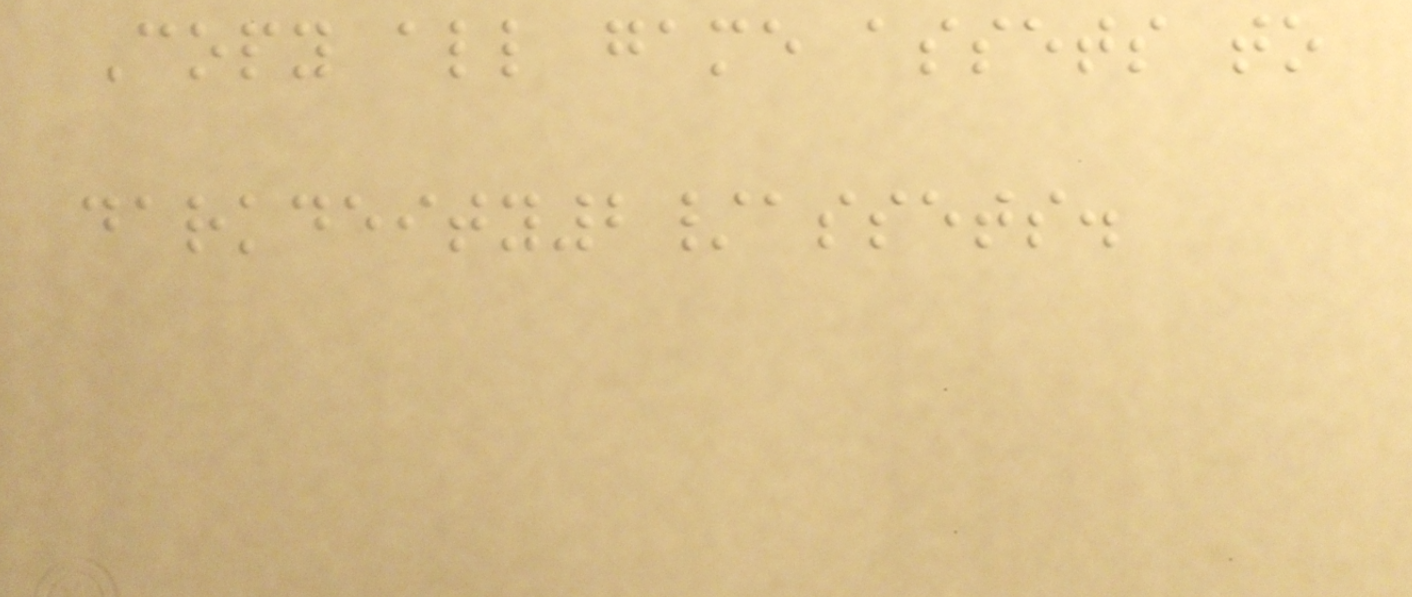Copy all game assets to
darkdeity2/assets.
